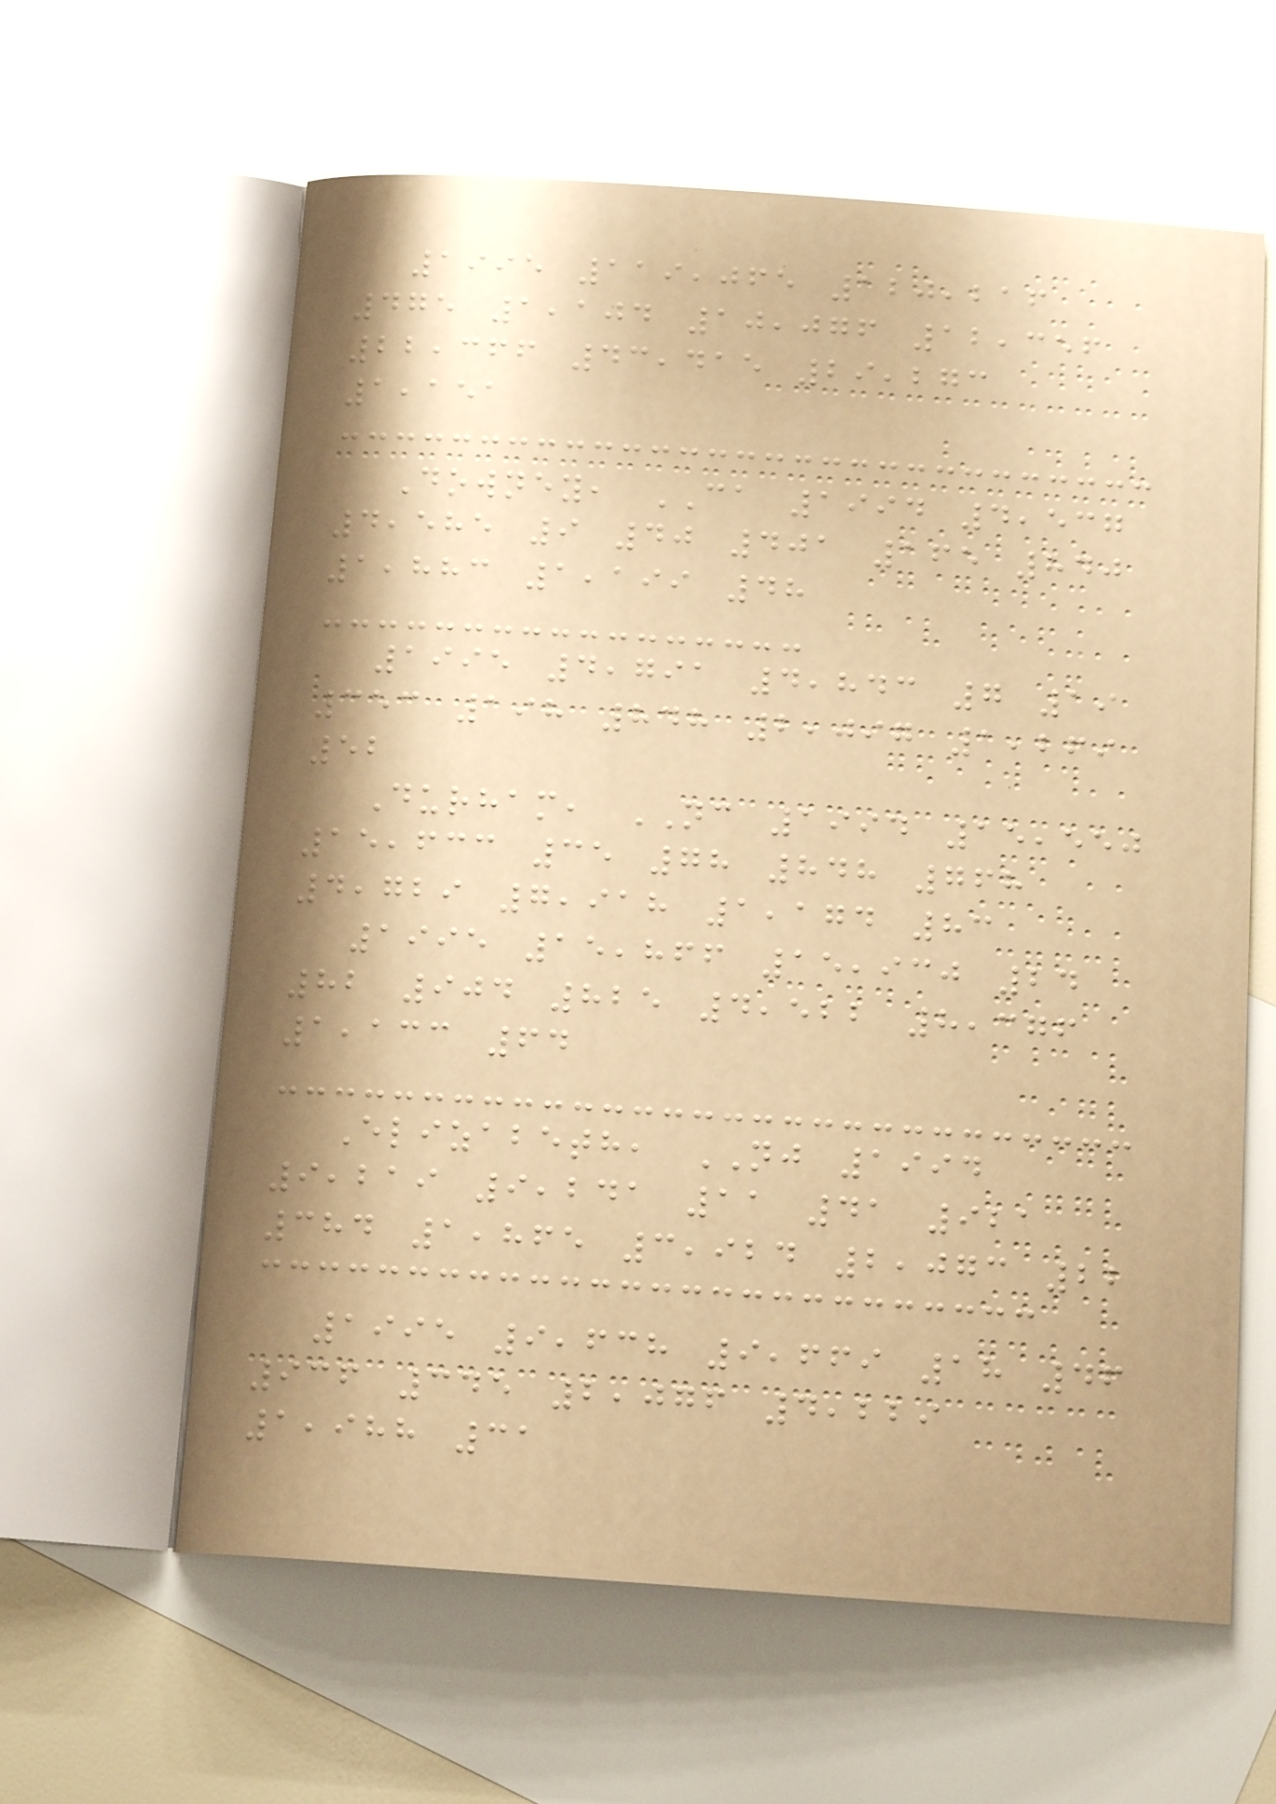1995 119,065 120,216
475 1,104 10,076 12,356
22,366 43,415 29,273
1,151
Downey, CA 1994 4,537
4,585 9 40 401 165 840
1,883 1,199 48
1995 4,791 4,843 7 19
353 198 848 2,097 1,269
52
Durham, NC 1994 15,550
15,633 35 78 848 768
4,729 7,918 1,174 83
1995 15,866 15,930 24
82 904 825 4,522 8,376
1,133 64
Elizabeth, NJ 1994
9,219 9,241 11 41 921
384 1,865 3,924 2,073 22
1995 9,638 9,669 18 46
936 345 2,076 4,229
1,988 31
